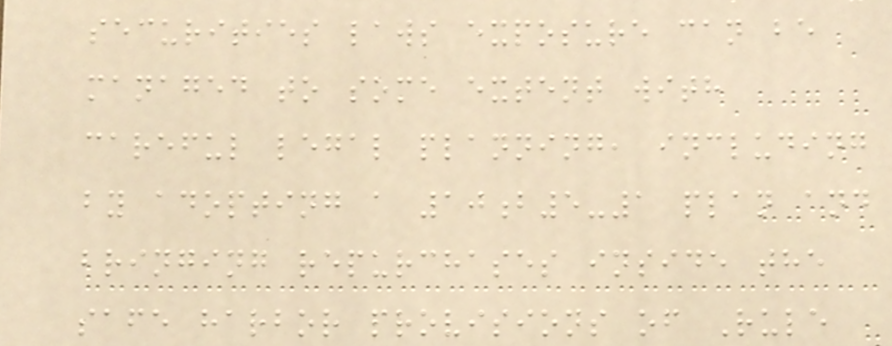securities laws exposure can be
managed to some extent with
careful legal planning, including
by adopting a 10b5-1 plan and
bringing repurchases inside the
safe harbor provisions of Rule
